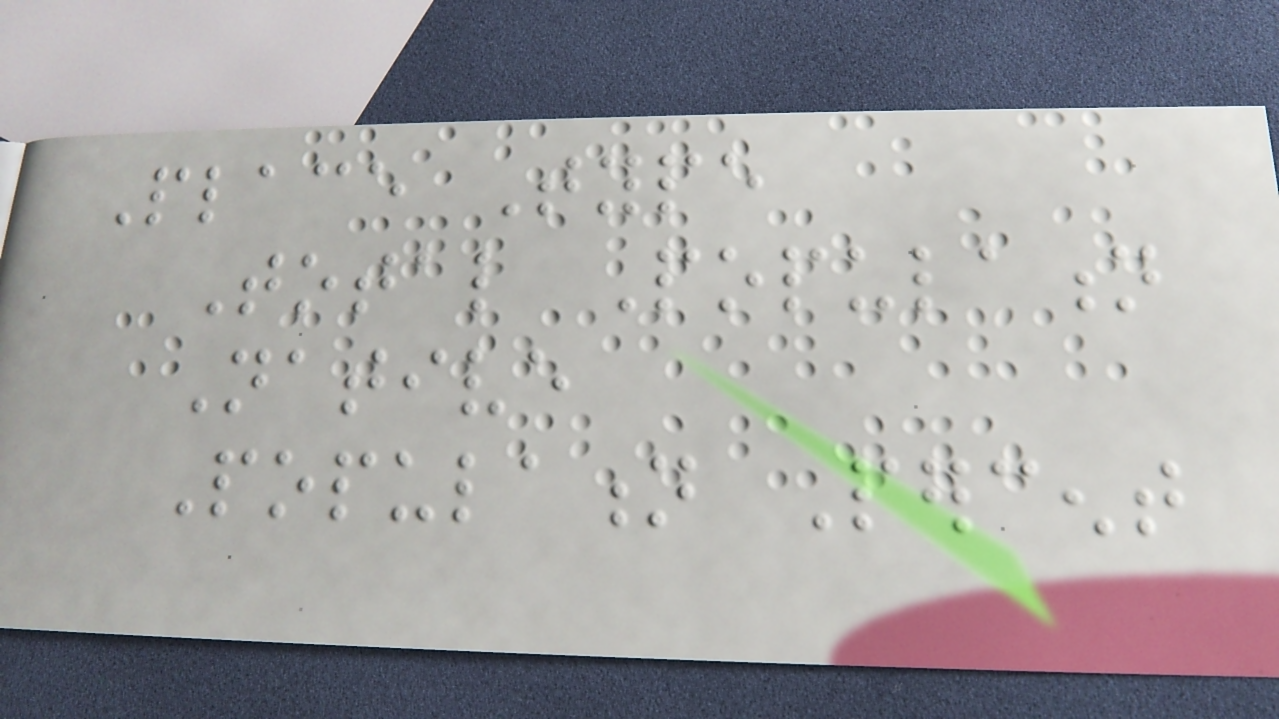Place Type
Total Population
Native
Population Percent
